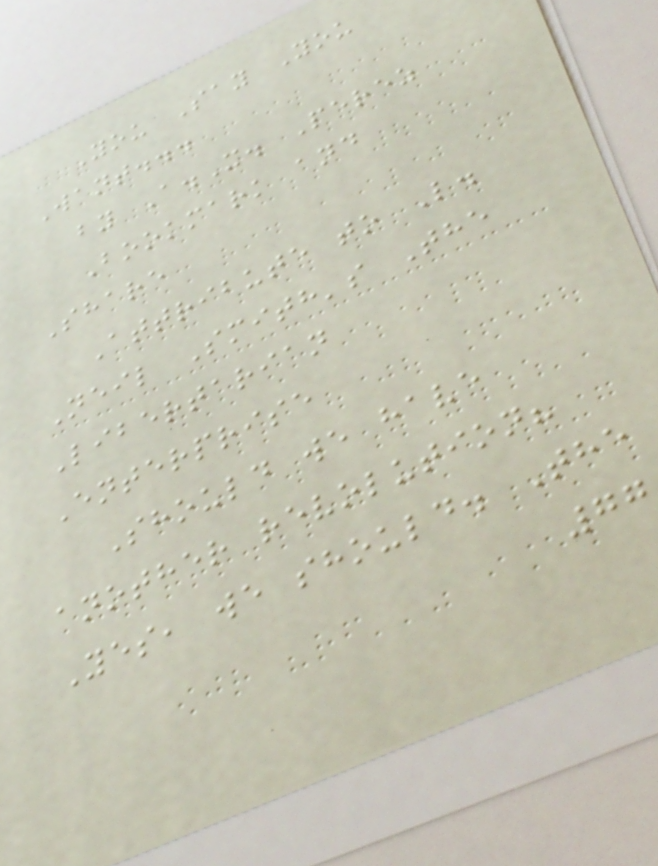You Say You
Want...
by A.X. Perez
Bookmark and
Share
Attribute to L.
Neil Smith's The
Libertarian
Enterprise
Should we have
another revolution?
Yes, we should. The
77
